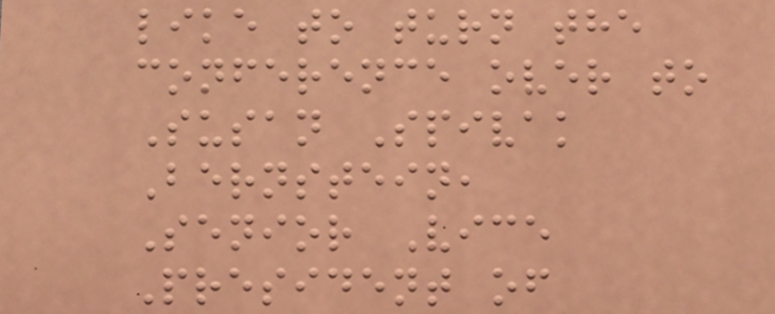like to turn the
conference over to
Susan Spivak
Bernstein,
Senior Vice
President of
